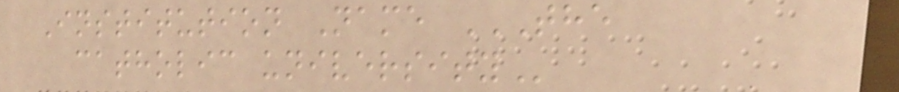Institution Name THE
CATHOLIC UNIVERSITY
